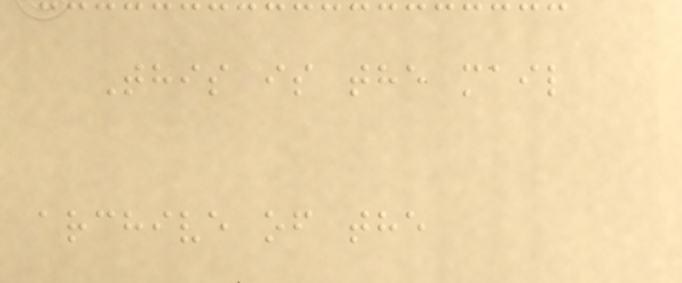This is the mail
archive of the
